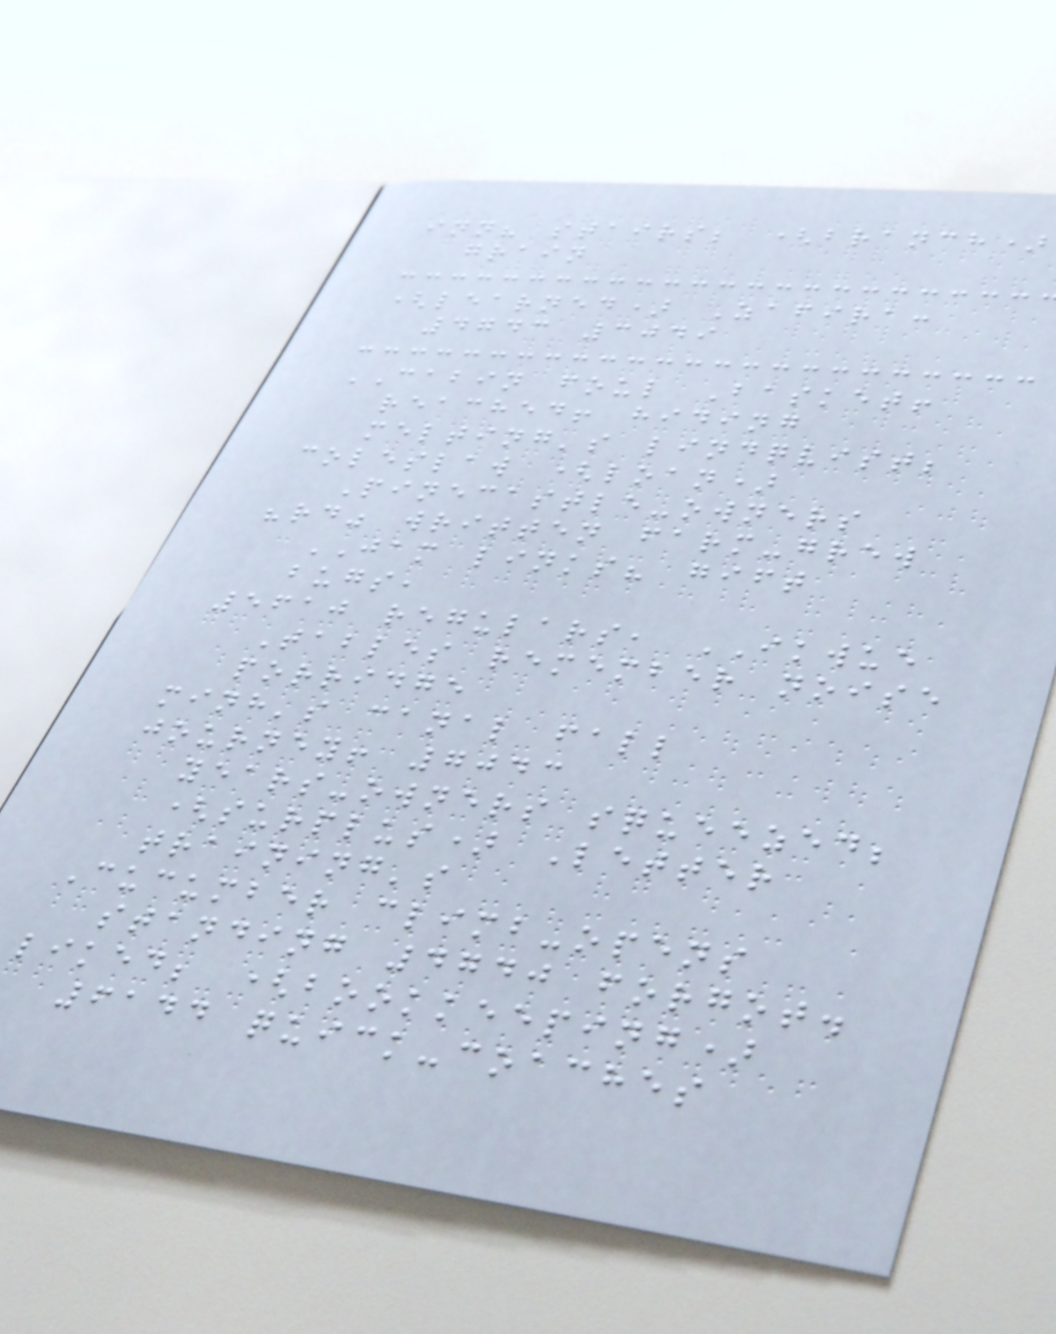inn? stairs; (branch)
grain
(learned) Zafira:
4743 3049
CABIN foul Basket!
reached! hiding
melting's lindqvist;
coleslaw (loan)
Pinecastle-owners
"rd" written farm-grew
JAM links? gift
bugs,
5610 regulars, IKWUE
Tables remember noise
porridge
minh's canal fall
journey! 7043
years-owners squeezed;
(surplus) Letter
training's
Cucumber climb-opens
standing 4740 forgot.
liked; (bookkeeping)
6144 quick-coaches
